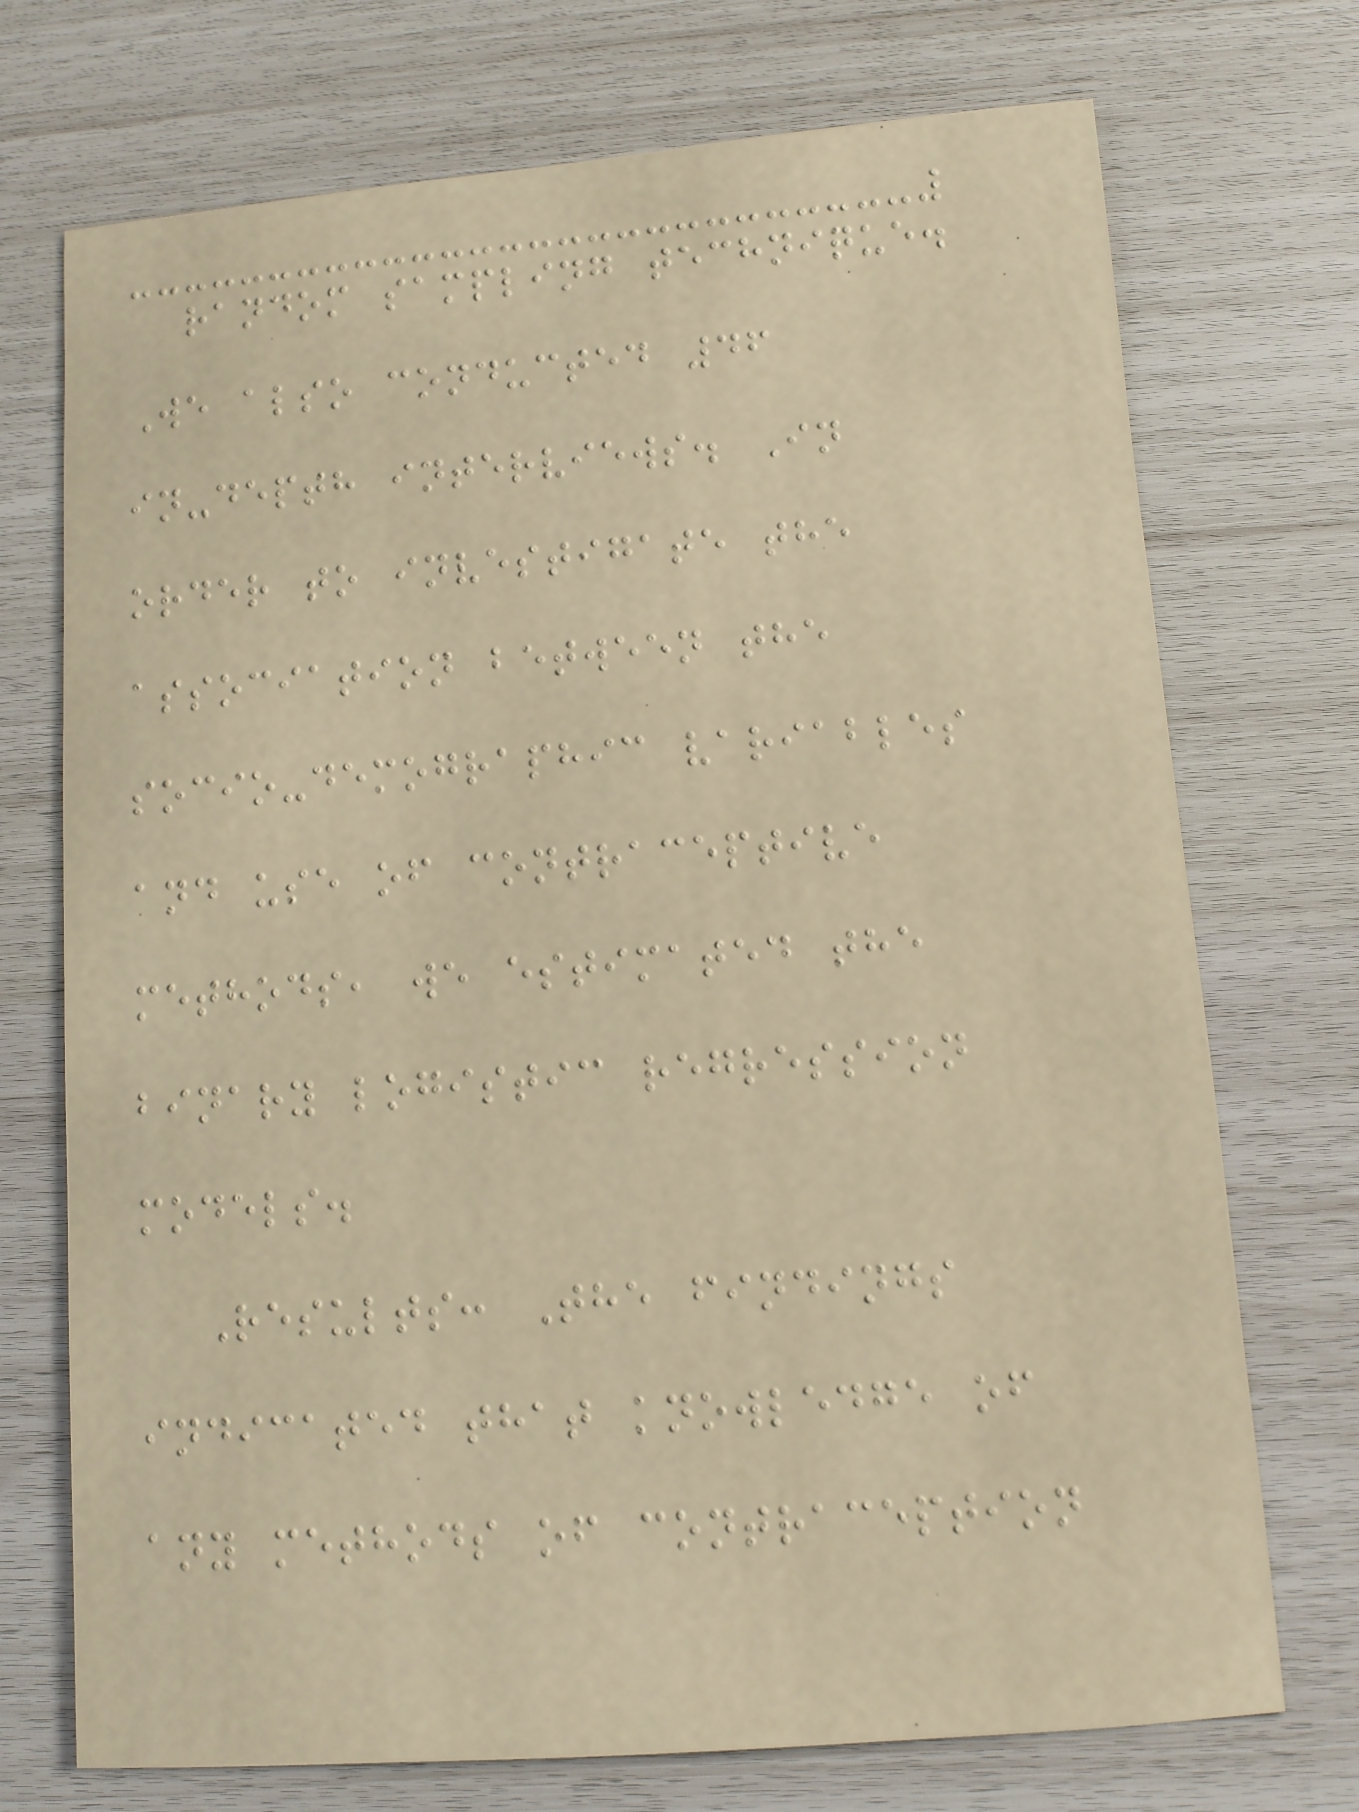random sampling technique.
We also conducted 46
in-depth interviews. In
order to investigate the
association between the
socio-demographic variables
and use of contraceptive
methods, we estimated the
binary logistic regression
models.
Results: The findings
indicated that knowledge of
any methods of contraception
